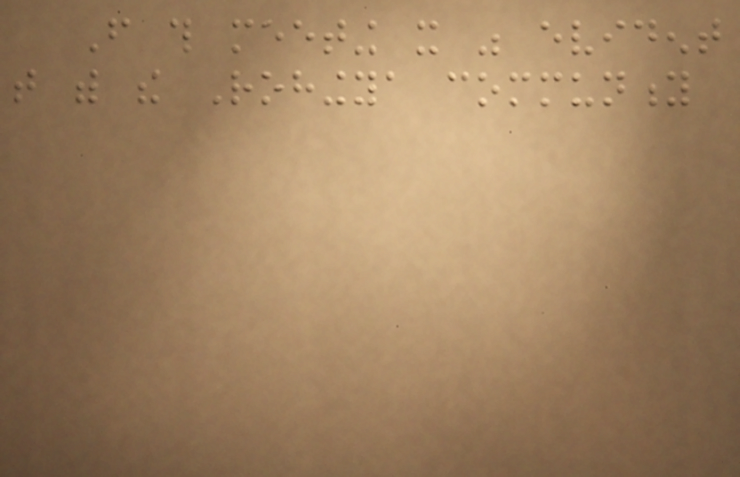From this meeting it was evident
that with the Rohingya community
